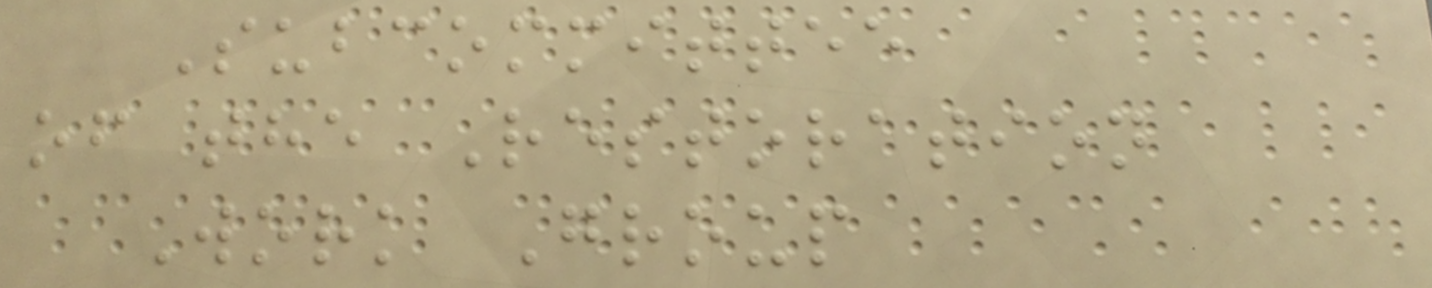Subcommittee
of the Restoration
Work Group
